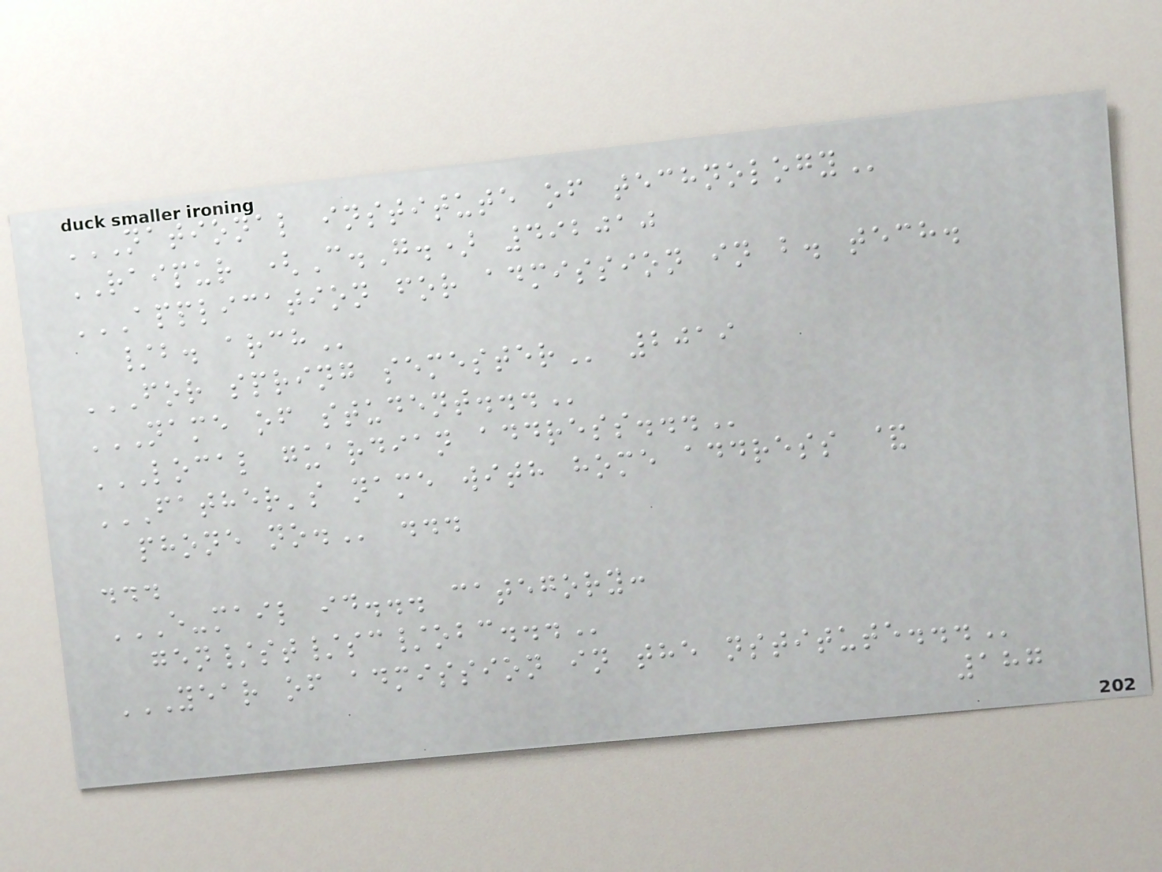NATIONAL INSTITUTE OF TECHNOLOGY
RAIPUR (C.G.) 492010
APPLICATION FOR ADMISSION IN B. TECH.
/B. ARCH
FOR SPRING SEMESTER 2019
NAME OF STUDENT...
LOCAL GUARDIAN ADDRESS...
FATHER'S NAME WITH HOME ADDRESS &
PHONE NO. ...
...
E-MAIL ID... CATEGORY:
GEN/ST/SC/OBC...
YEAR OF ADMISSION IN THE NSTITUTE...
187
